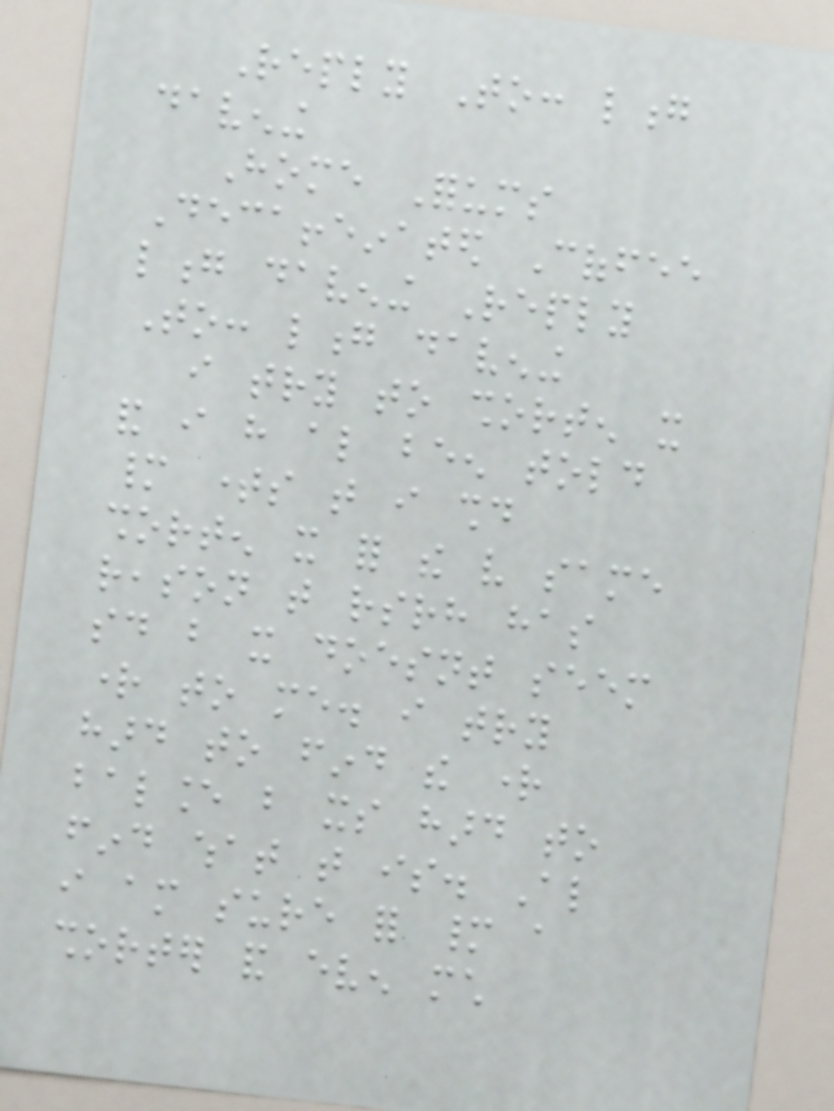Reply To: long
davening
Home Forums
Decaffeinated Coffee
long davening Reply
To: long davening
i try to shorten it
and i have also been told
many times that i should
shorten it for the very same
reason that rsrh has
said but it doesnt seem
right to me. i try
hard to find the right
balance but its hard to
find what that is. Also
i am sure for many a
shorter and even much
